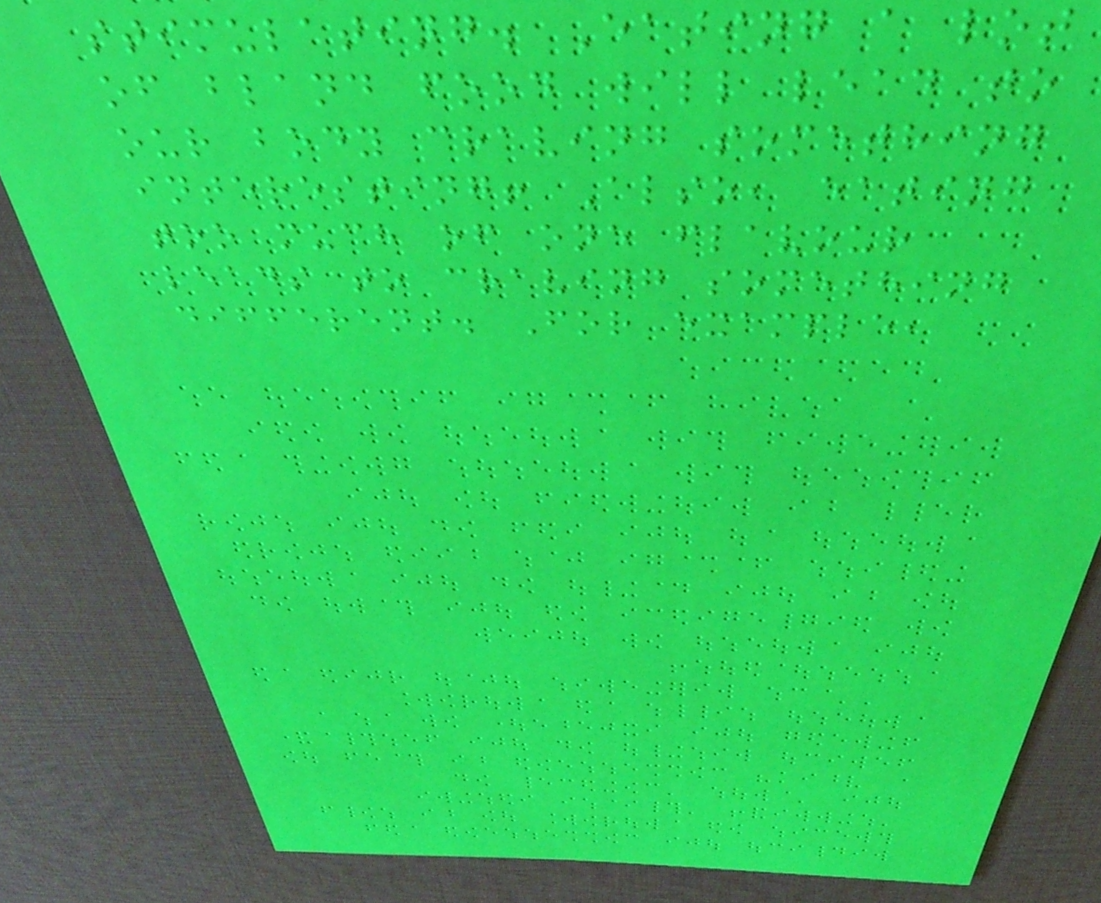stimulating. Eating a lot
of bland food will lead to
our body craving something
interesting! Also, eating
too much of one flavour
leads to craving something
different. For example,
